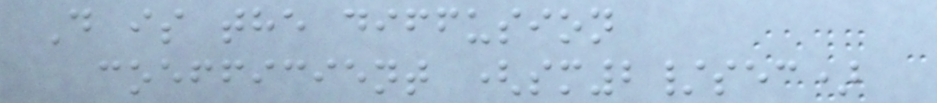D is the diffusion
coefficient (sm2/sec)
